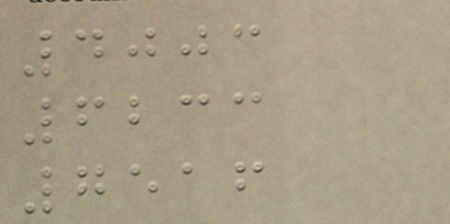4003
6233
7516
